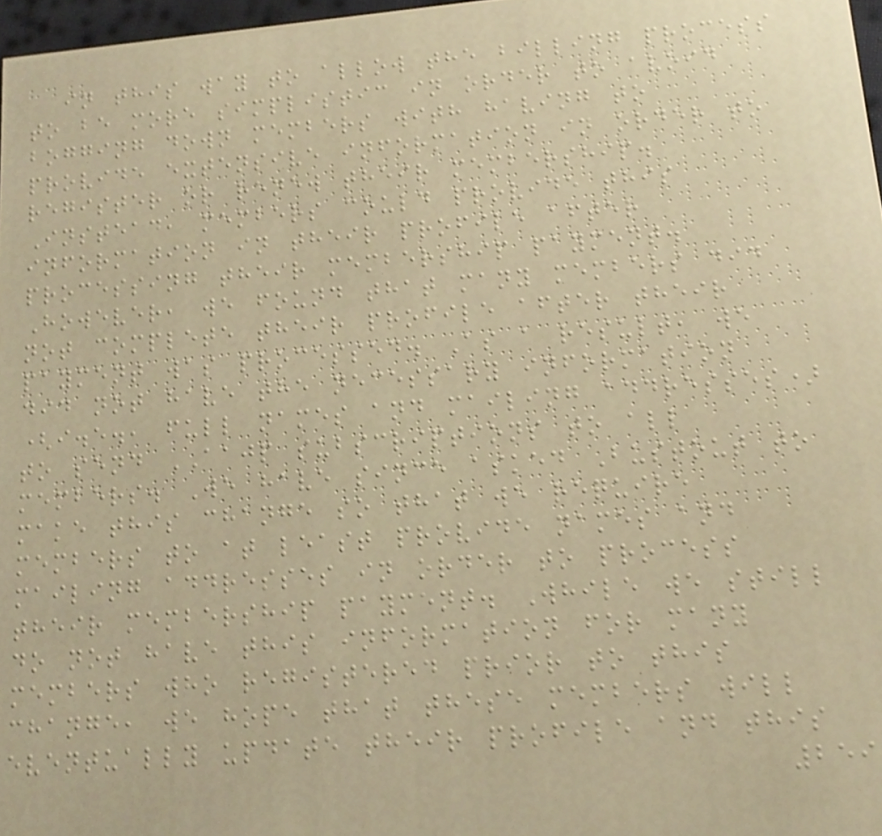in this way to allow the billing process
to be more simplistic in order to avoid
bogging down members with having to
provide extensive information in order to
register or renew their membership.
Instead, members could provide this
information in their profile after
processing their membership payment.
However, we found that many members did
not complete their profile after their
payment was processed. As a result, we
did not have the necessary information
(i.e., full names and mailing addresses)
to send AAJP subscriptions to all
members. We have since asked Bustout to
make this change so that we require
members to at least provide names and
mailing addresses in order to process
their membership payment. While we still
do not have this information for many
members who registered prior to this
change, we hope that these members will
eventually update their profile and this
259
